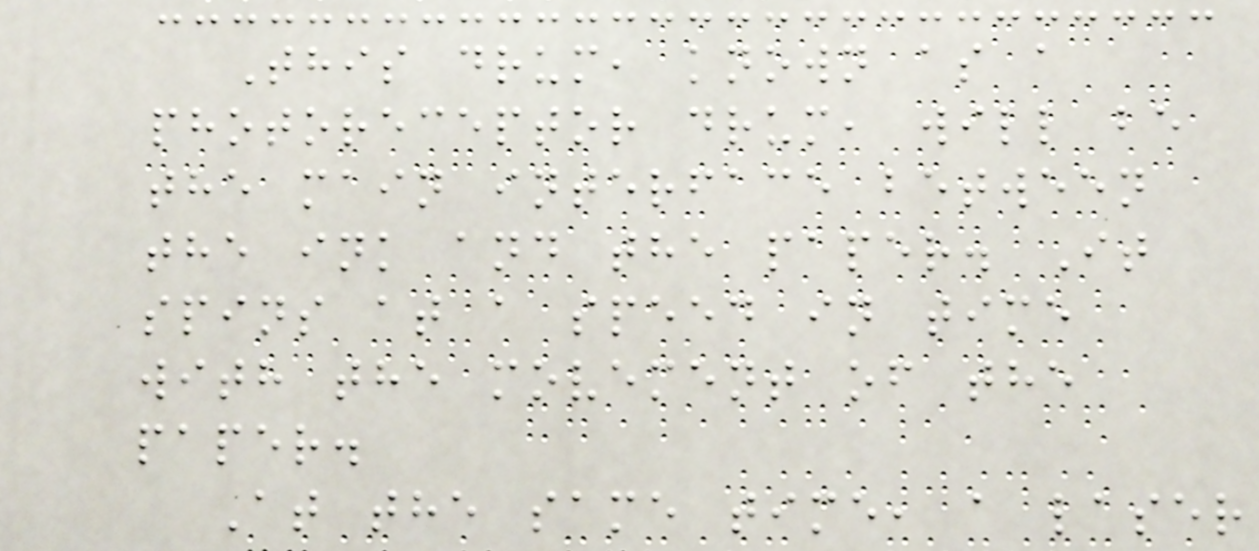This drum, known as a
photoreceptor drum, will be
the main interface between
the ink and the paper. It
spins at a speed in time
with the movement of the
paper.
At the same time, a laser
